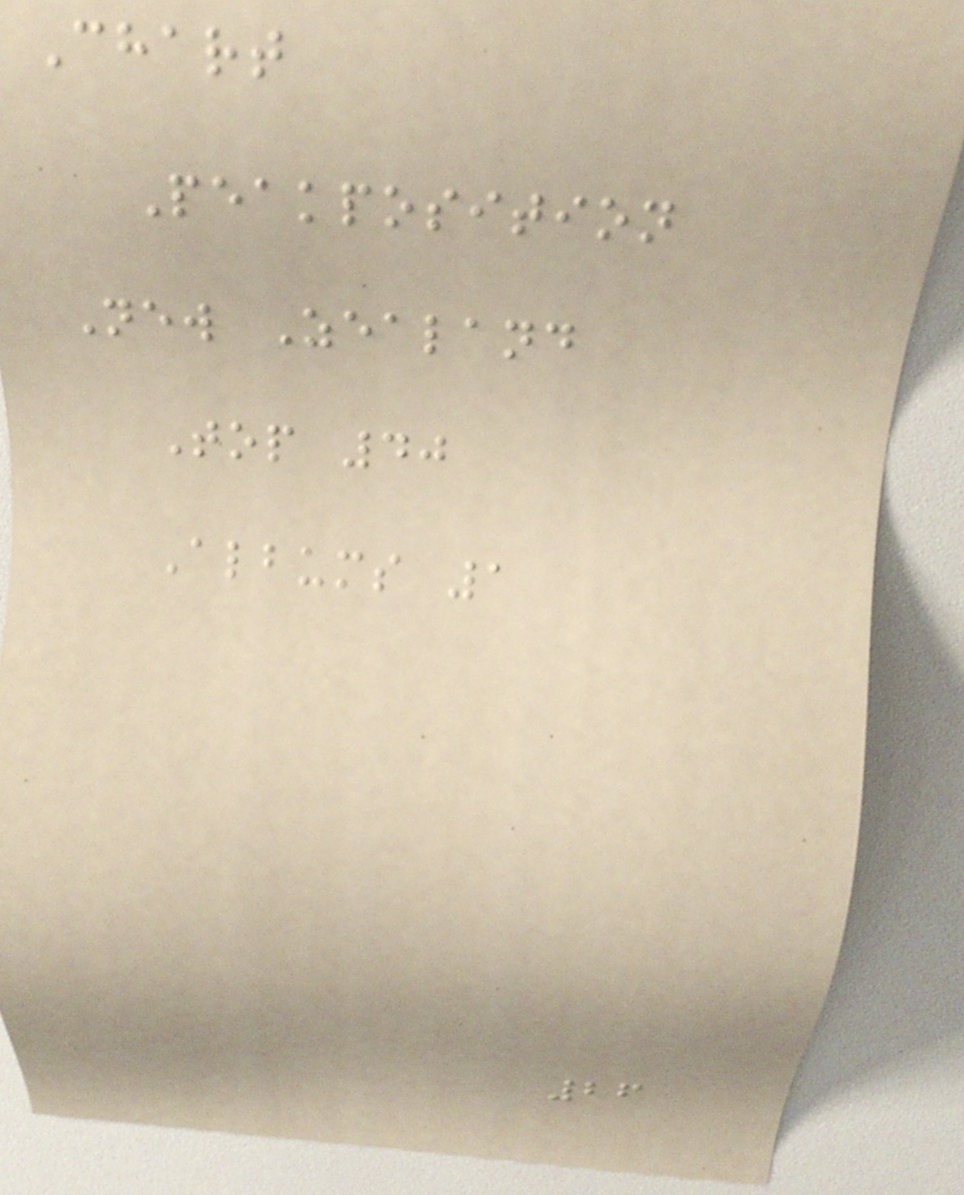Chart
Peakposition
New Zealand
Top 40
Albums 1
26
